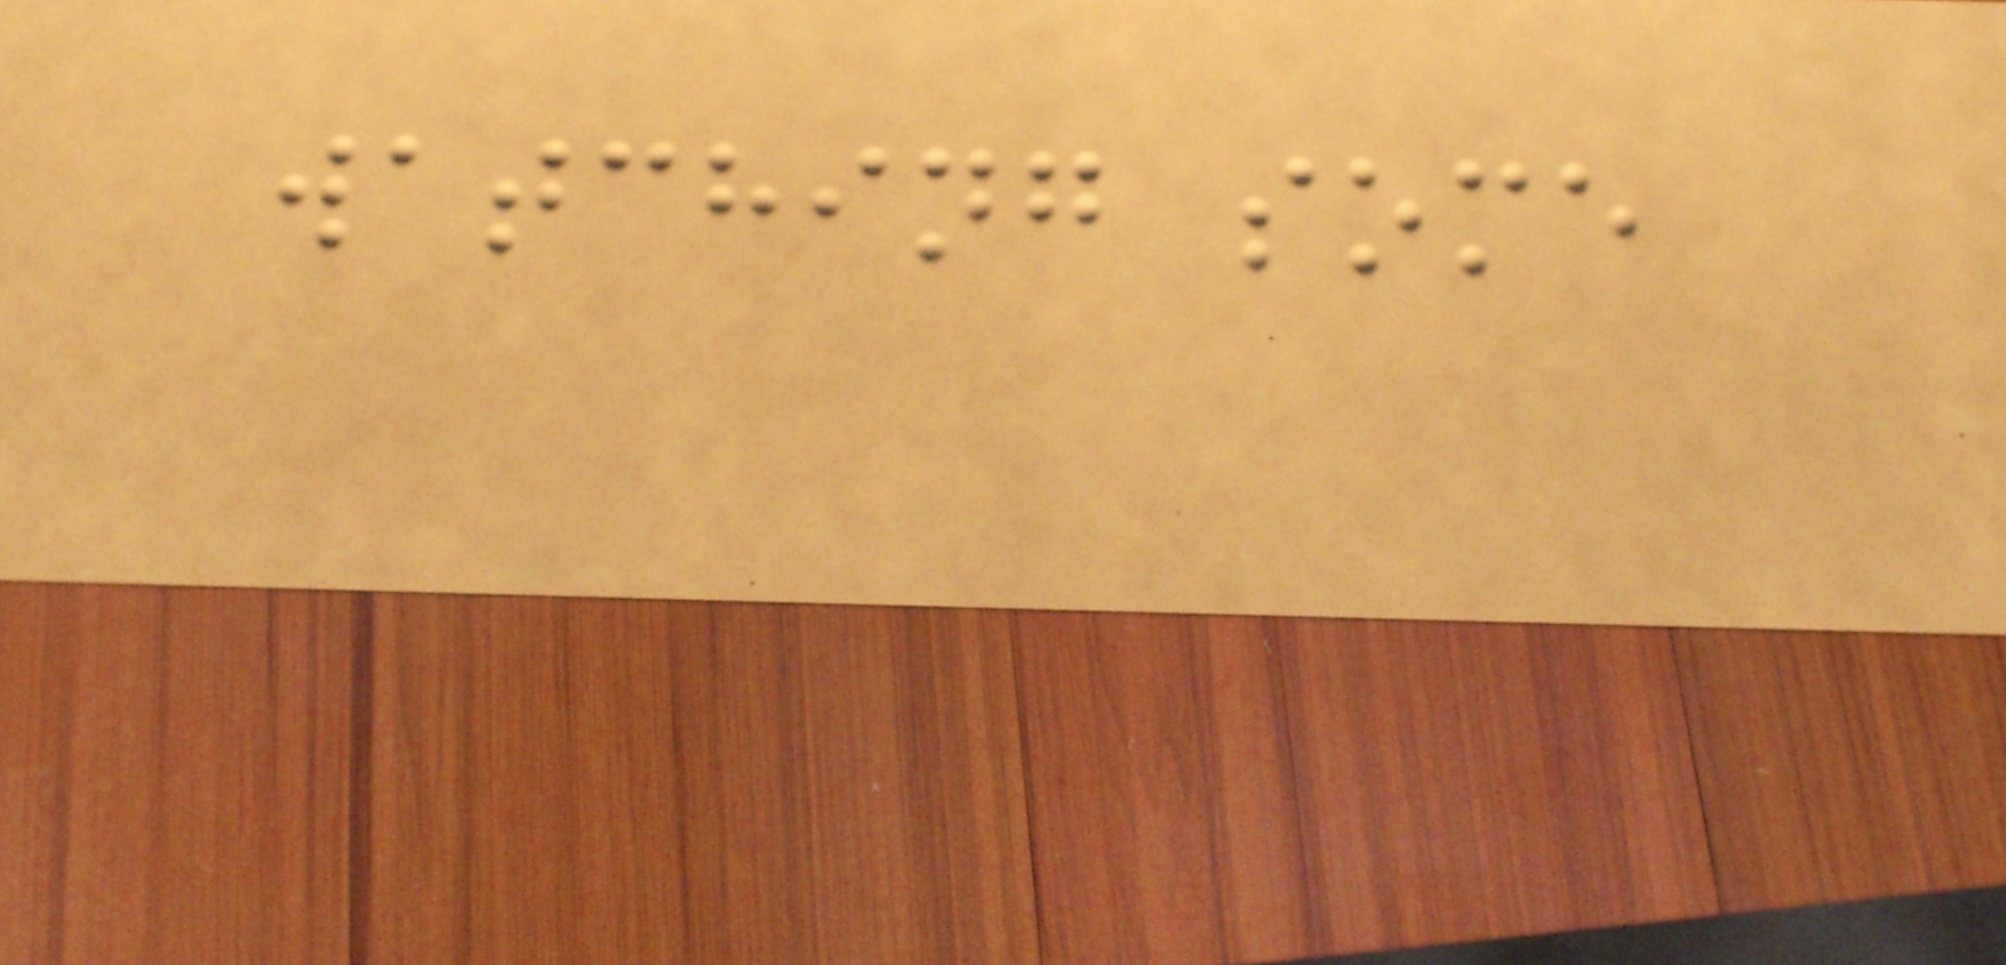watching some
